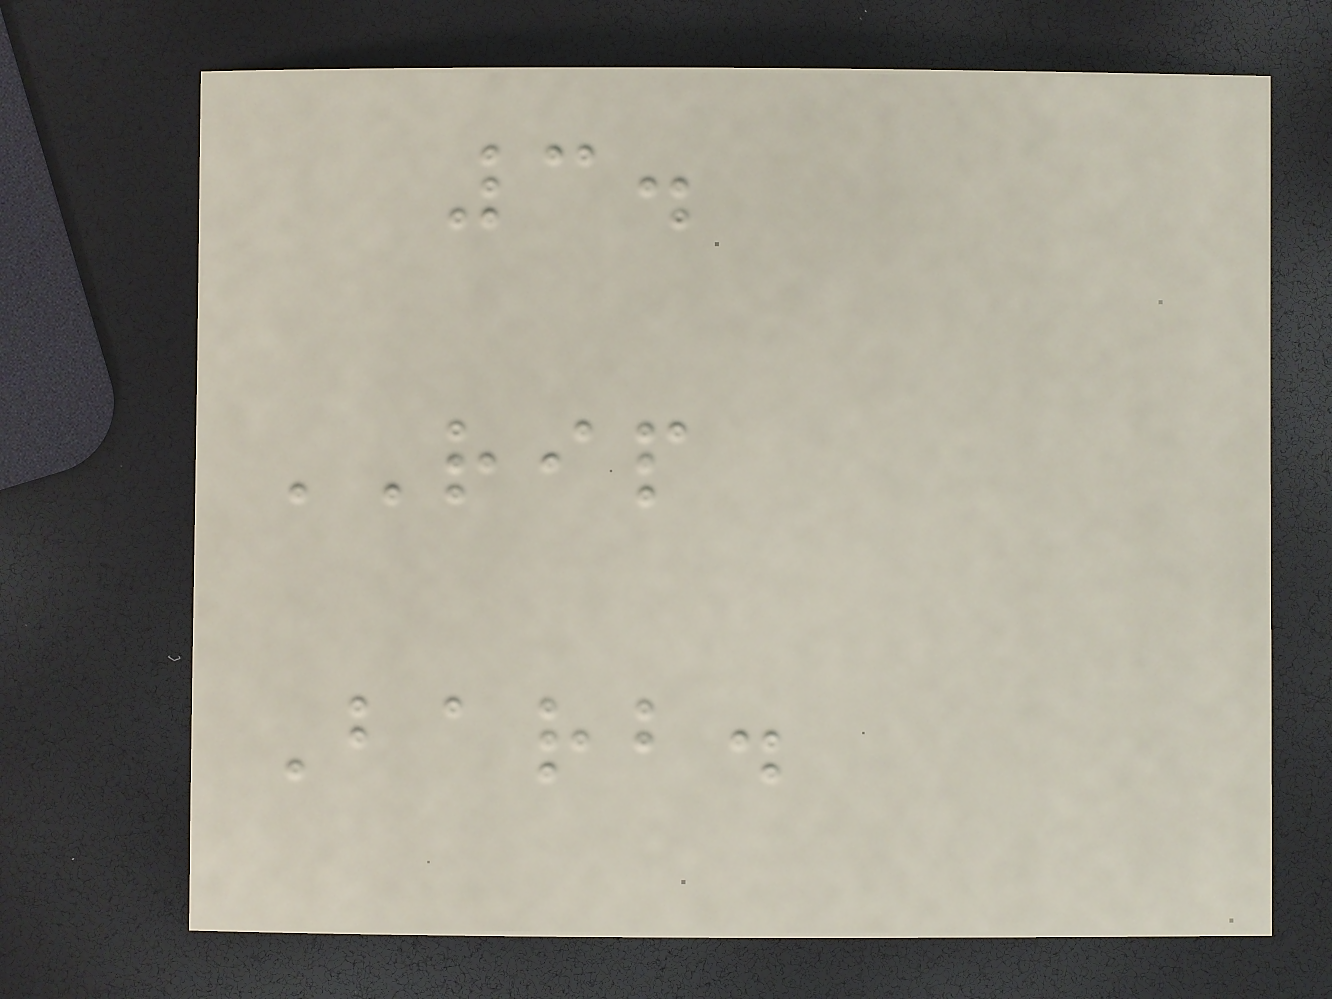3.
RIP
Barb.
